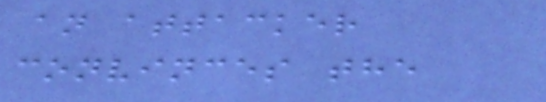an attacker
convinces the
